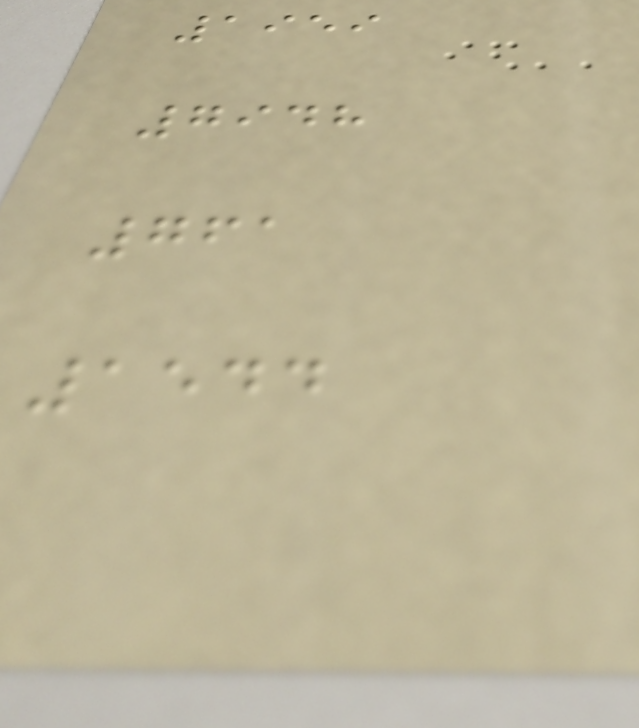1959
7948
761
1544
